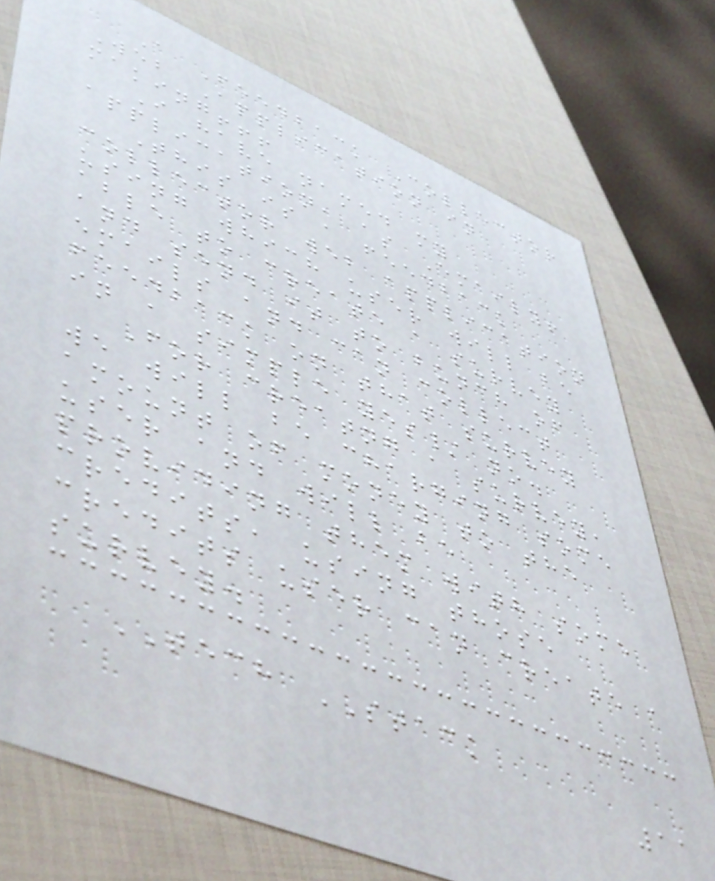A Feedback Collector
Web Application in
making!!!
I have named my
application, as Emaily!
This is a feedback
collector web application
using which user will be
able to create a survey
and send it to bunch of
emails and can collect
feedback on that survey
in a simple yes/ no.
For creatng a survey,
we will be charging some
amount of money to the
user and will be
providing them with some
credits, using those
credits user can create a
survey.
TECH STACK
11
